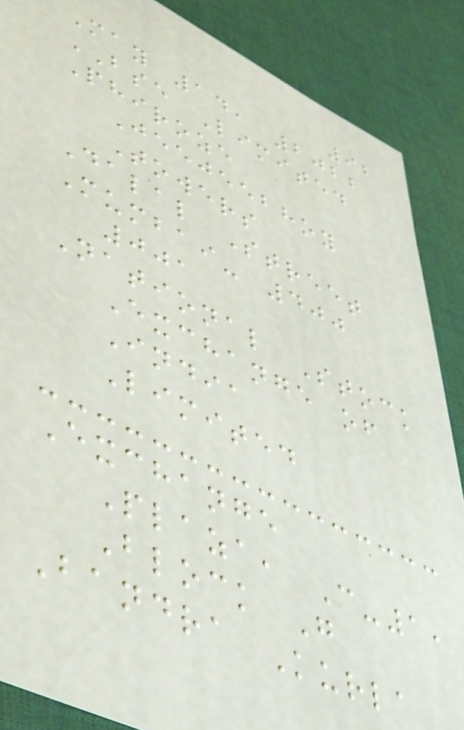92
May 14, 2022
BSE Limited
Phiroze
Jeejeebhoy
Towers
Dalal Street
Mumbai- 400
001
National Stock
Exchange of
India
Limited
Exchange
Plaza, C-1,
Block G
Bandra Kurla
